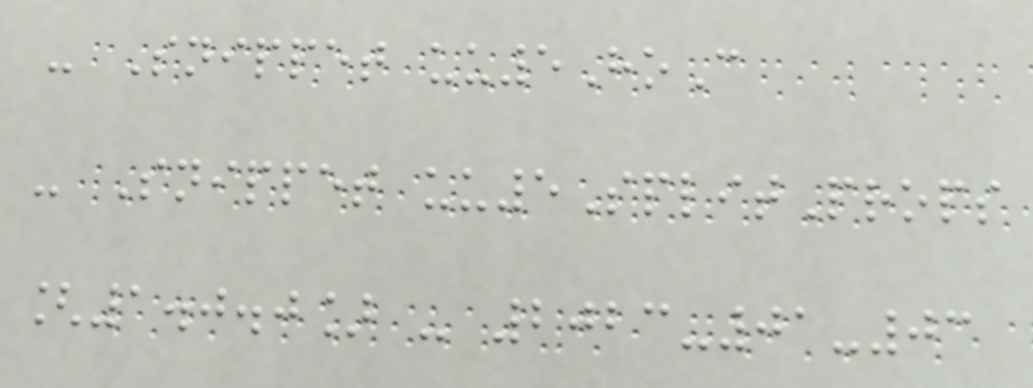- Snippet uu5HoC
- Snippet uu5SplitProps
[1.0.0] - 2023-01-03
